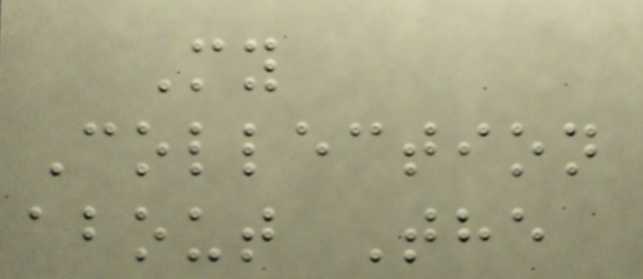My
Collection
about The
